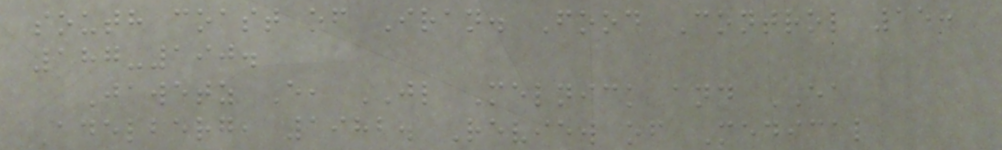south coast of Iran. Food Control 15:
187-190.
Jawetz E, JL Melnick and EA
Adelberg, 1982. Review of Medical
